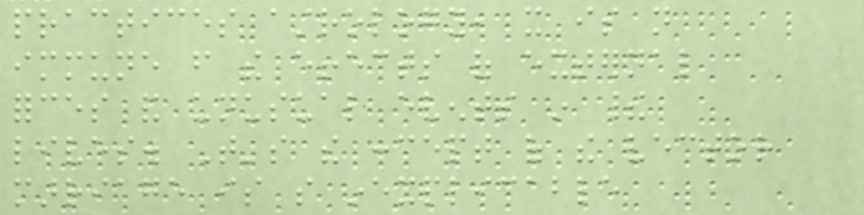practices astrology, it is not
immune from the effects of external
forces and unusual events in their
lives. That's the concept of the vector
marriage is so inexplicable
